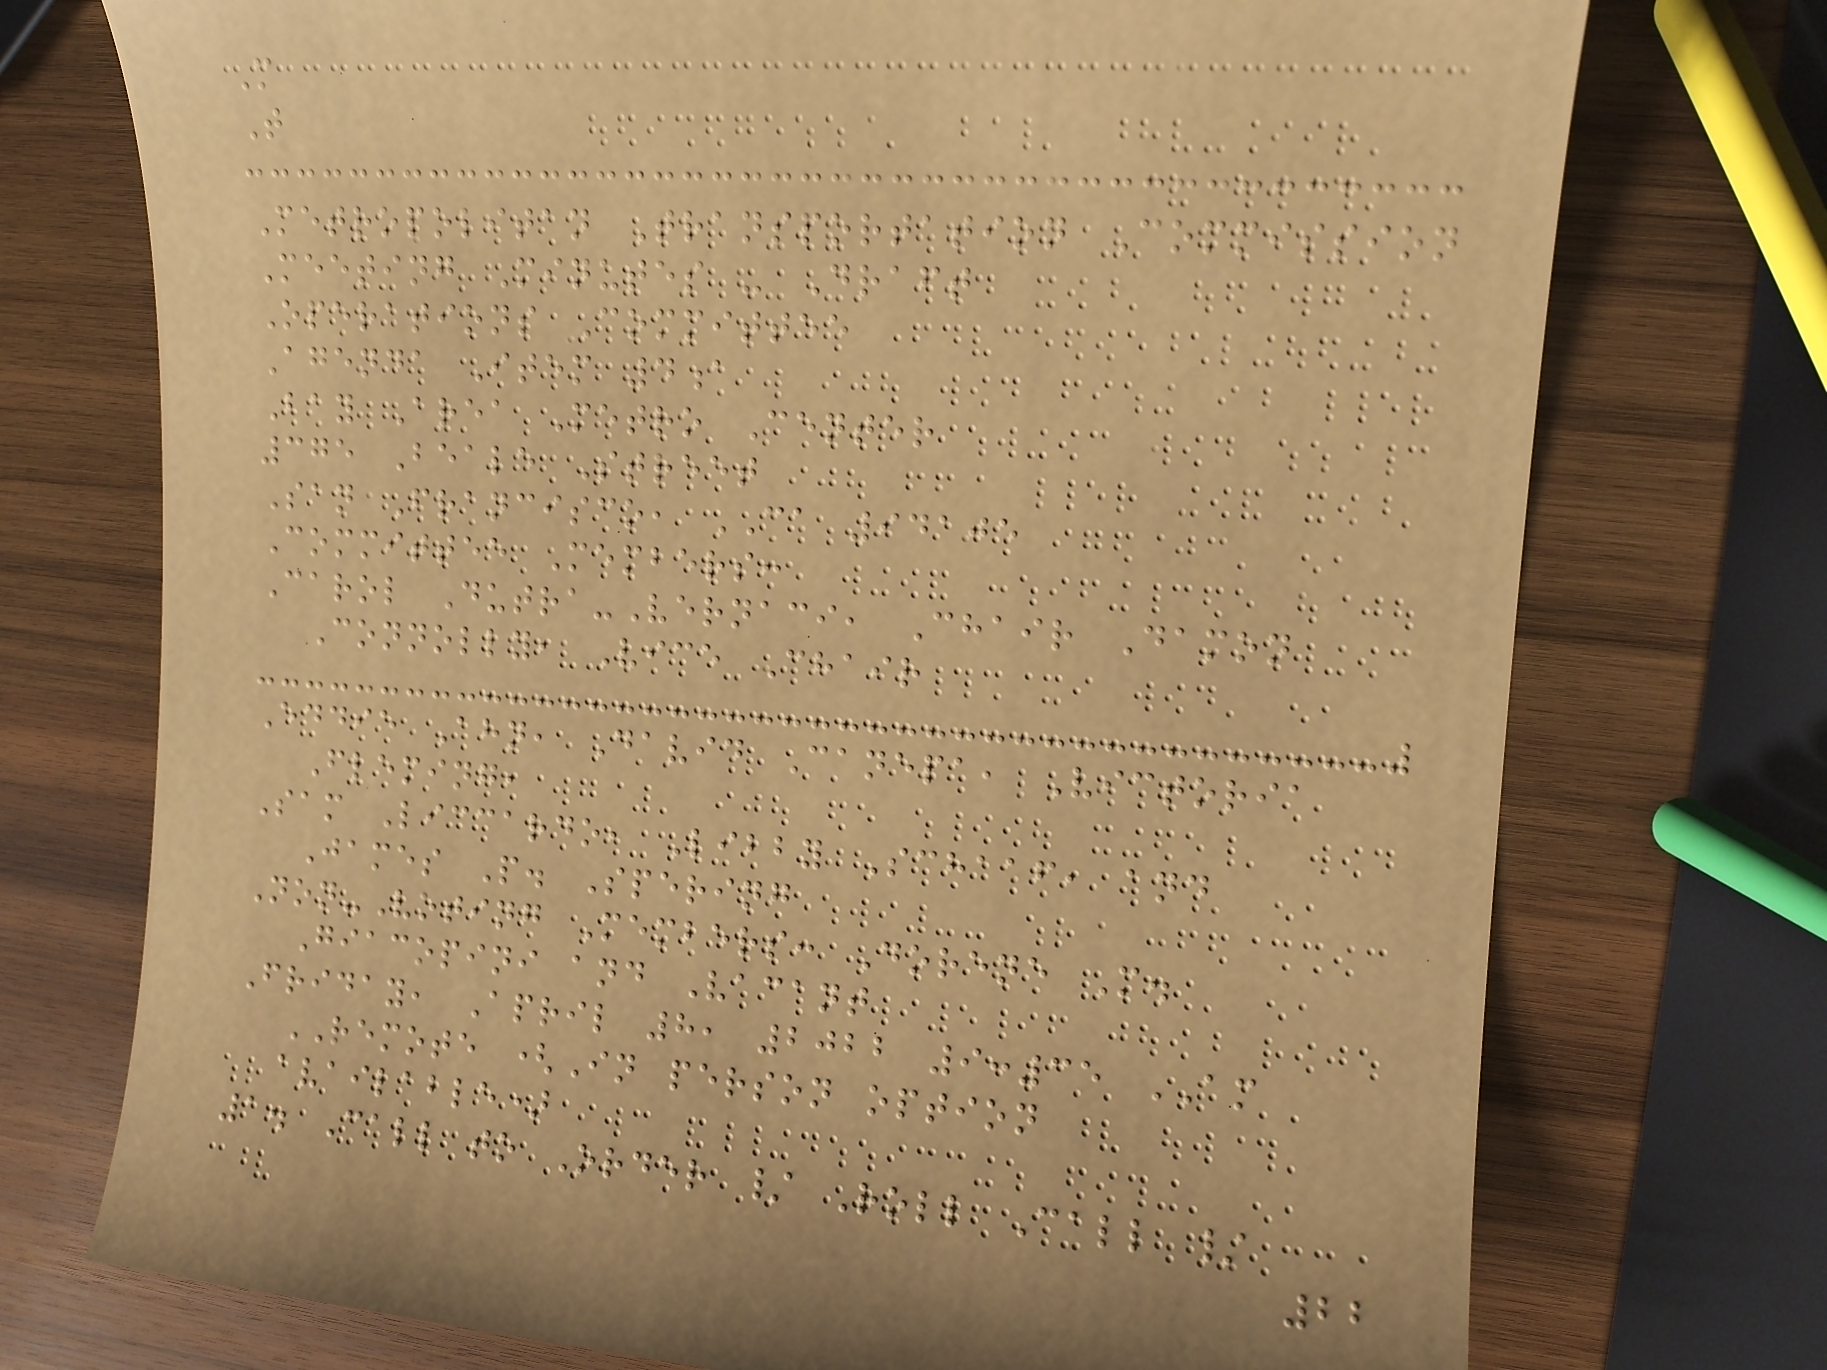M
T
Metropolitan Transportation Commission
Meeting Minutes - Draft
Operations Committee
Agenda Item 4a
Bay Area Metro Center
375 Beale Street
San Francisco, CA 94105
Committee Members:
Carol Dutra-Vernaci, Chair Damon
Connolly, Vice Chair
Eddie Ahn, David Canepa, Victoria
Fleming,
Sam Liccardo, Libby Schaaf, and
James P. Spering
Non-Voting Members: Dorene M.
Giacopini and Vacant
Friday, April 8, 2022 9:35 AM
REMOTE (In person option
available)
1. Call to Order / Roll Call /
22
